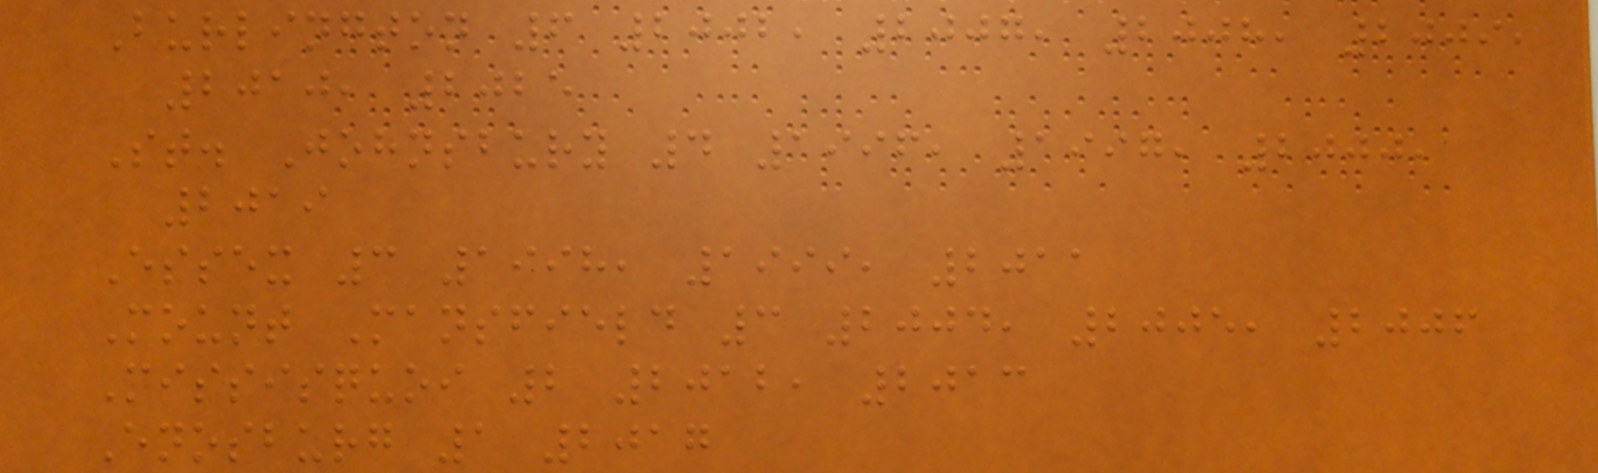Burlington 6 2002, 2007, 2008, 2009,
2010, 2025
St. Johnsbury 4 1996, 1997, 2000,
2019
Essex 3 1998, 1999, 2011
Mount Mansfield 3 2004, 2005, 2006
Missisquoi 2 2012, 2013
Enosburg 1 2017
